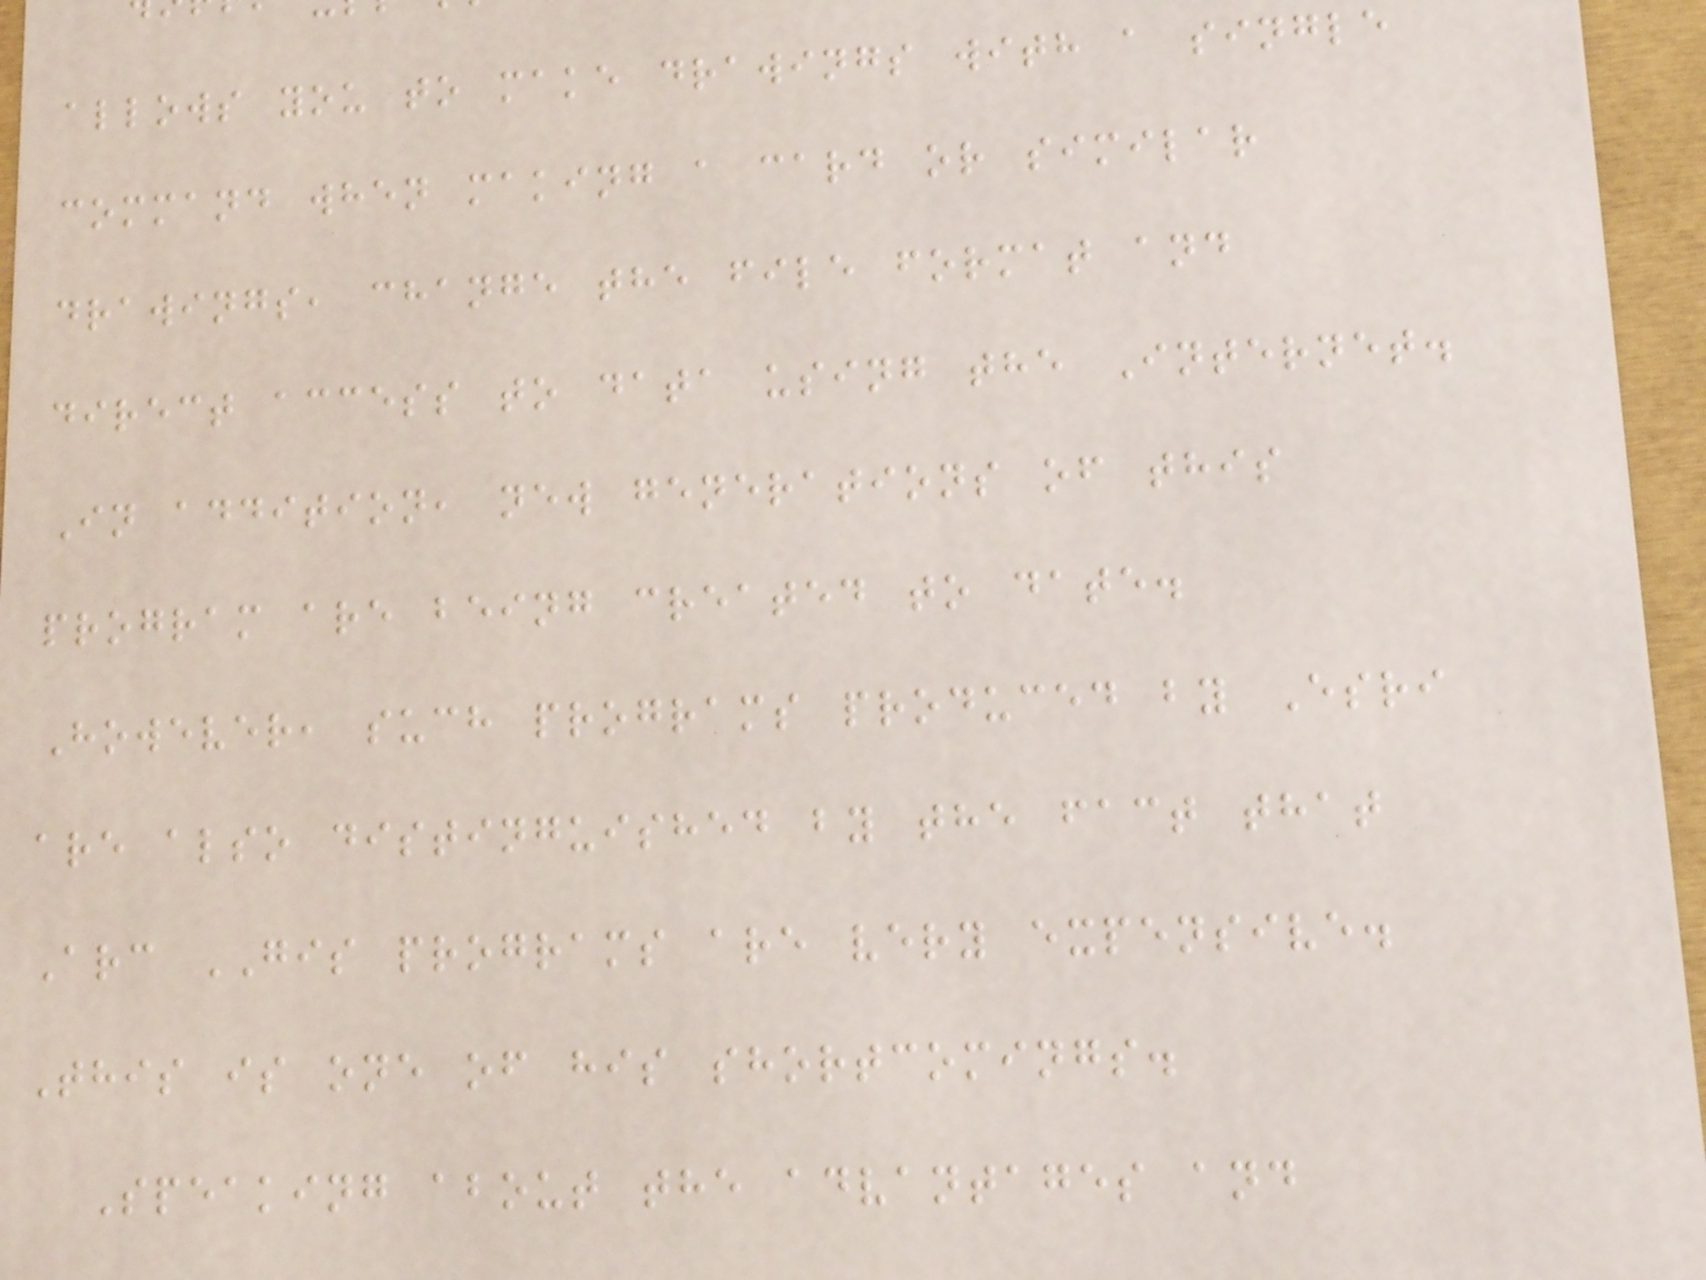allows you to make drawings with a single
command when making a card or similar
drawings, change the file format and
direct access to data using the Internet.
In addition, new generations of this
program are being created to date.
However, such programs produced by Esri
are also distinguished by the fact that
Arc GIS programs are very expensive.
This is one of his shortcomings.
Speaking about the advantages and
